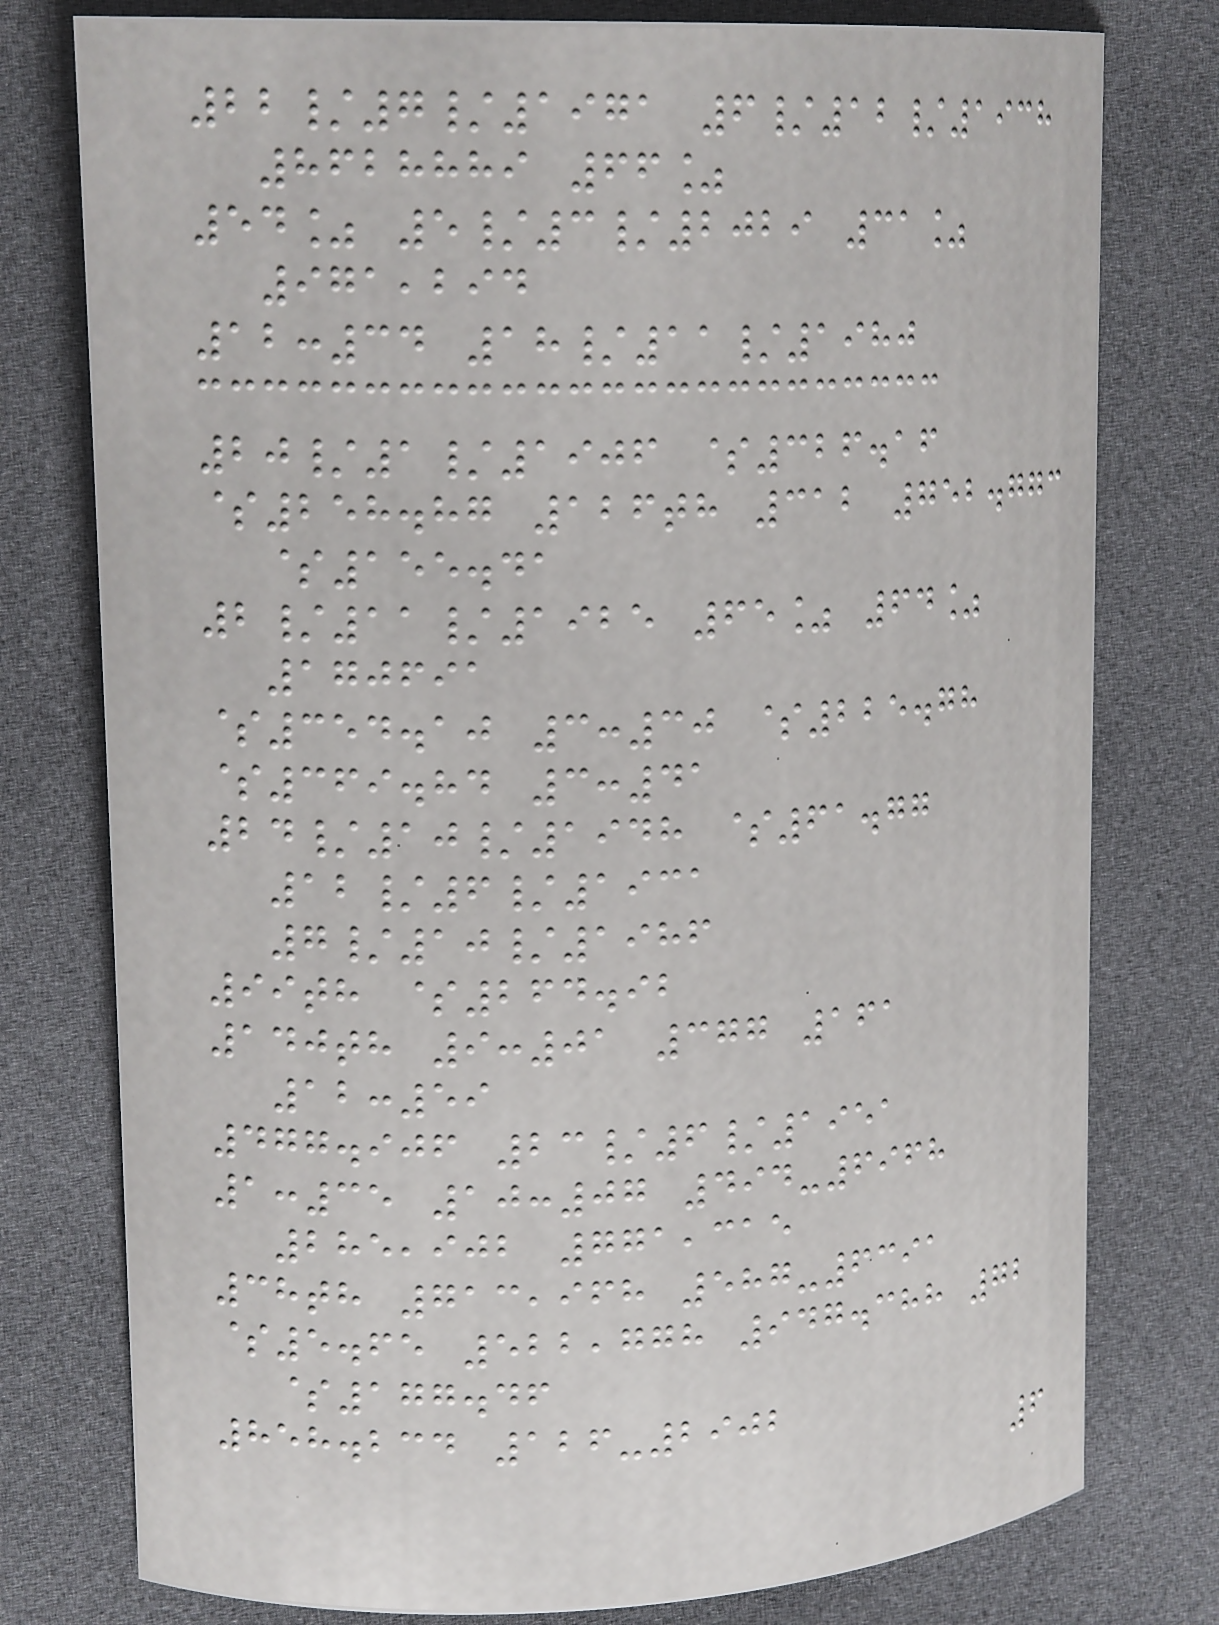22/7/1971 6/12/1938
8628889 66%
54% 5/3/2029 31%
971,294
12:34 18/11/1980
20/1/1906 $326.16
$258.87 126th 312 752.773
$155.41
2/11/1925 65% 64%
170691
$354.10 3:30 $225.78
$369.84 3:41
24/10/1948 $61.77
12/6/1931
7/10/1986
99th $264.92
140th 9:01 377 161
12:59
477.906 23/6/1951
1:35 10:07 494-6968
285,902 771,315
38th 713,968 587-6391
$5.65 522,778 947.388 72
$177.46
858.234 126-2902
6
